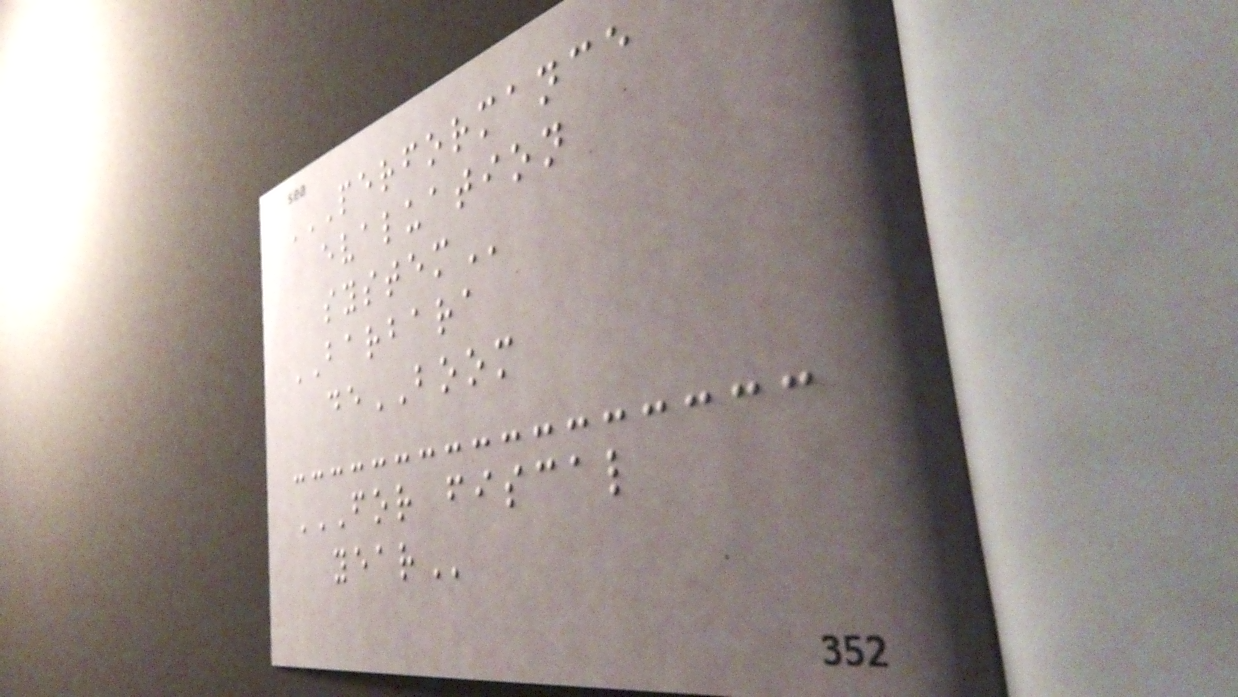PERFORMANCE
EVALUATION
SYSTEM
BARBARA
deBOOM
FOR FISCAL
YEAR
